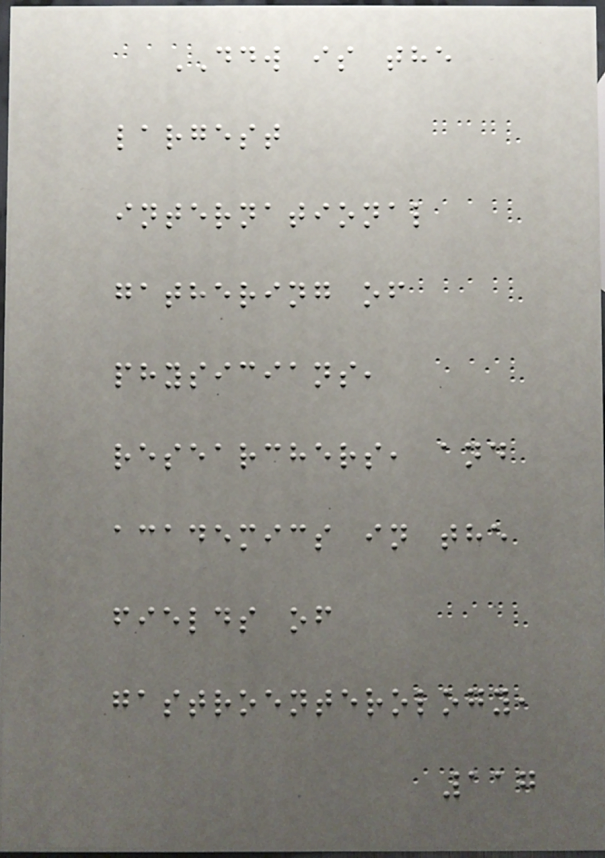DDW is the
largest
international
gathering of
physicians,
researchers, and
academics in the
fields of
gastroenterology,
117
